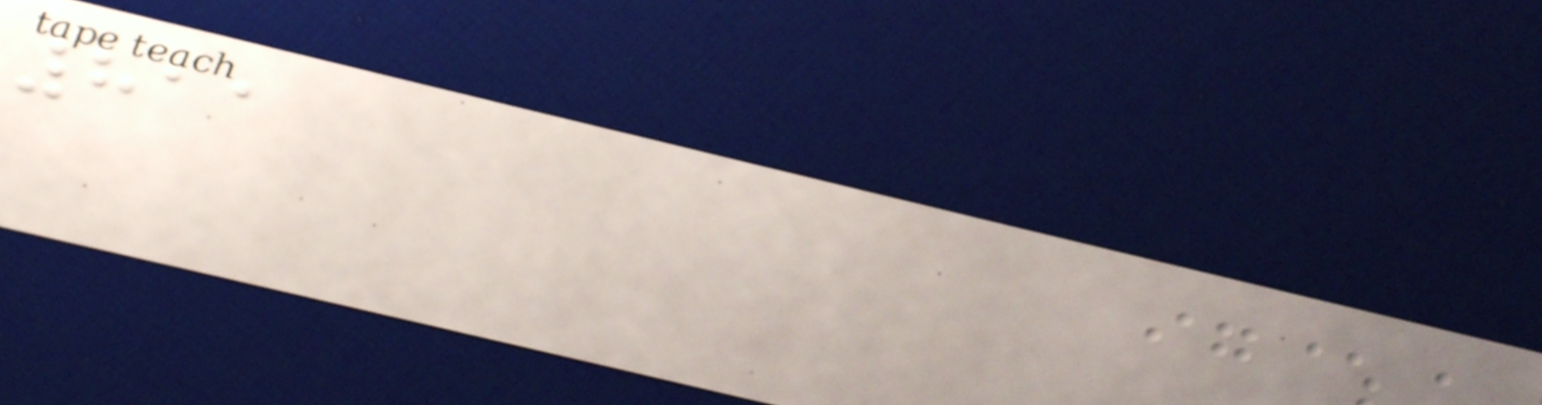811
